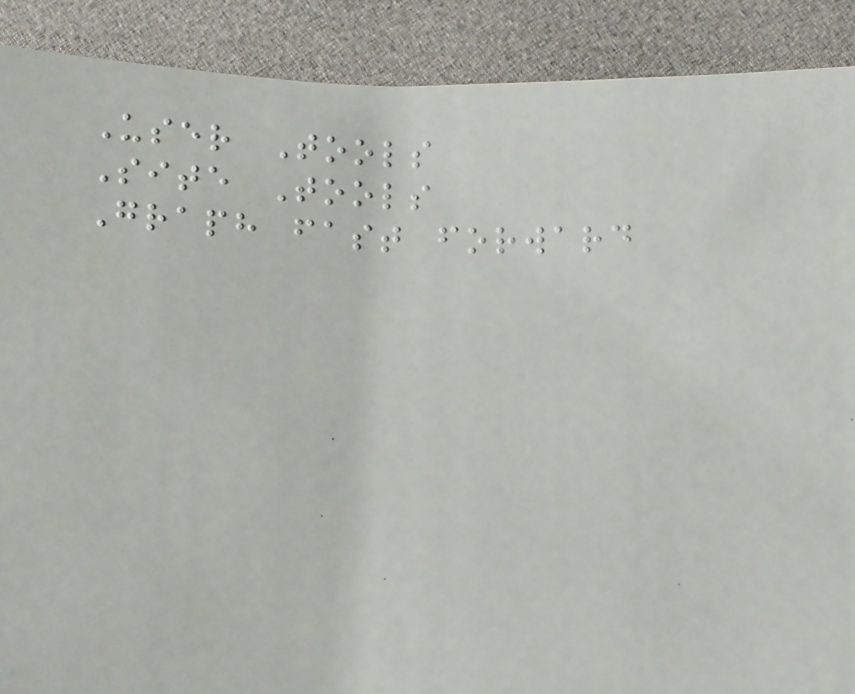User Tools
Site Tools
Graph fast forward
